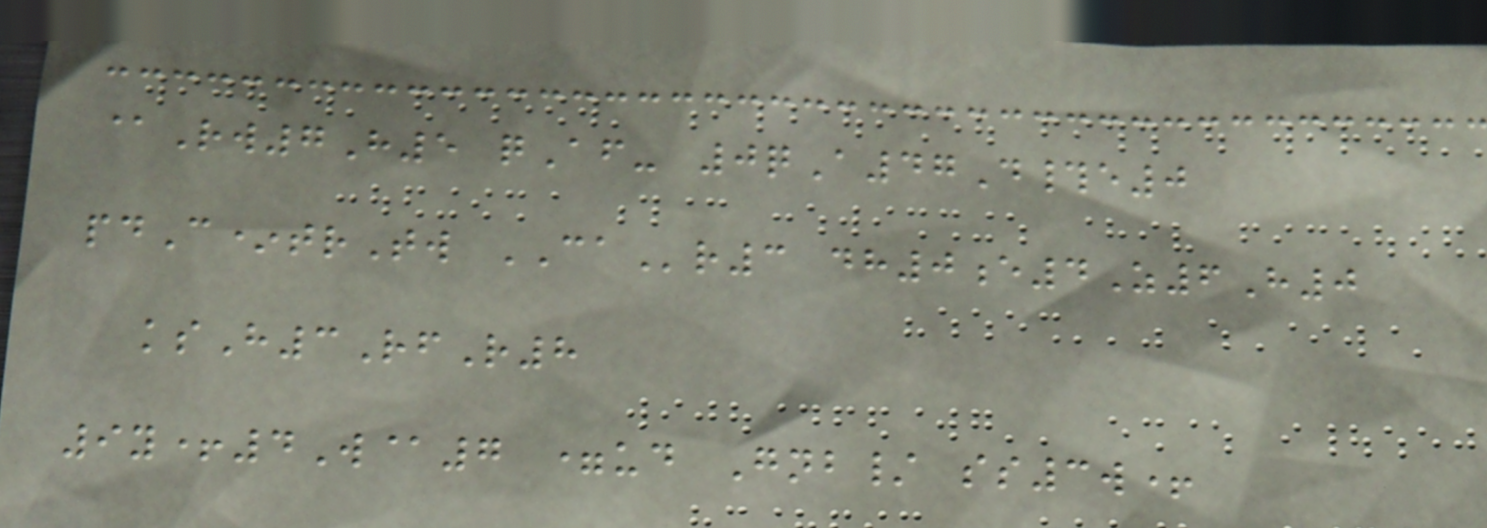@Rw7H5 qAf- 0qA47D#e0
pdC*trTw CAr3 dh0e4Z6H0
ksH3RfR8
9y+4W@7 =ud Gnb/ ss3w+
